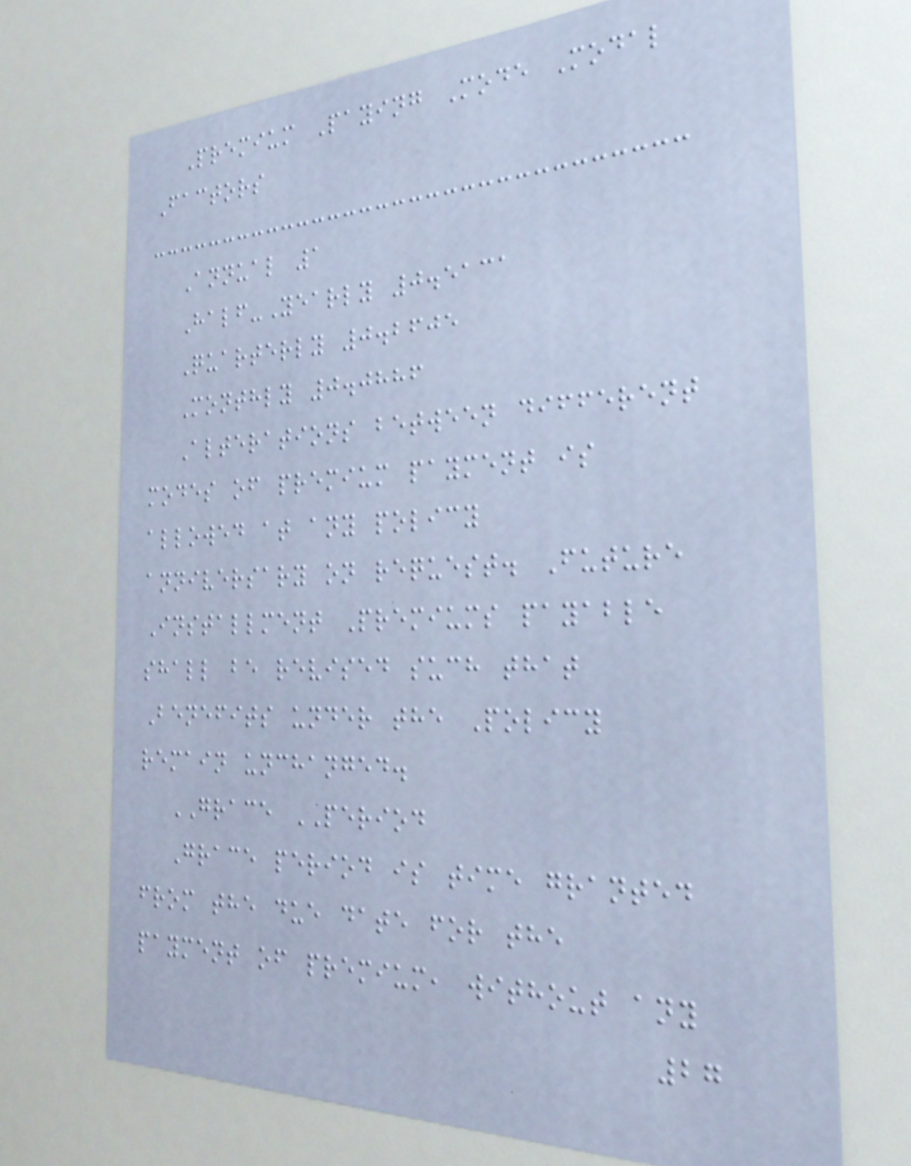Premium Paying Mode Modal
Factors
Annual 1
Half-Yearly 0.5131
Quarterly 0.2605
Monthly 0.0886
Alterations between different
modes of premium payment is
allowed at any policy
anniversary on request. Future
Installment Premiums payable
shall be revised such that
Benefits under the Policy
remain unchanged.
GRACE PERIOD
Grace period is time granted
from the due date for the
payment of premium, without any
27
